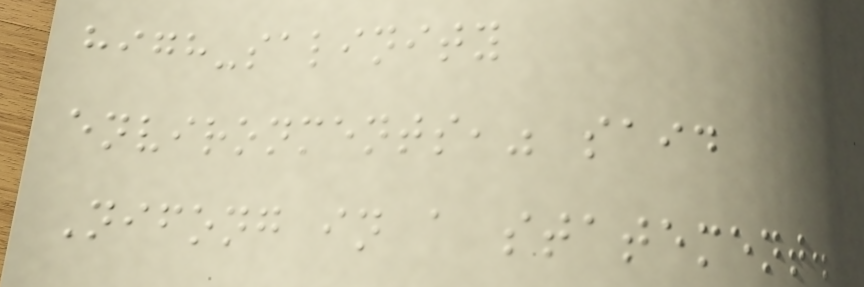high-salinity
environments," said
Nifong in a statement.
